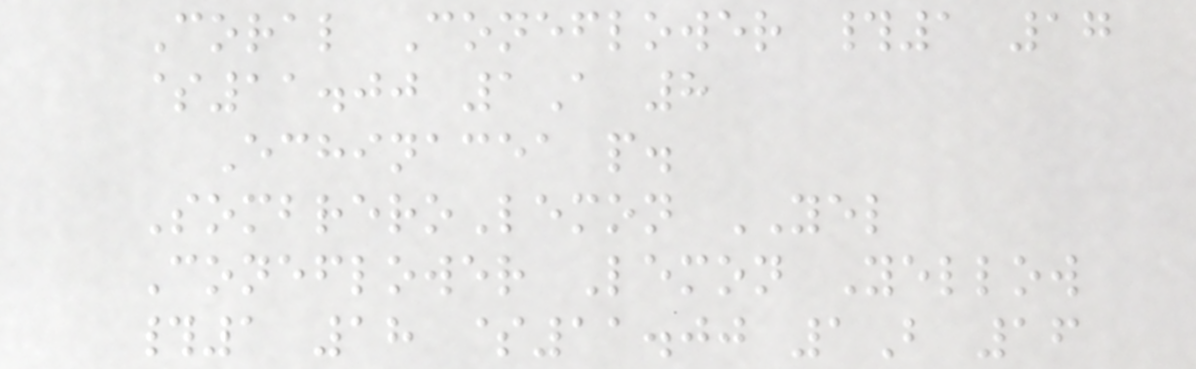Coral Coneflower #1 17
$11.00 1A 8
Echinacea p.
SombreroLemon YEL
Coneflower Lemon Yellow
#1 18 $11.00 1B 16
